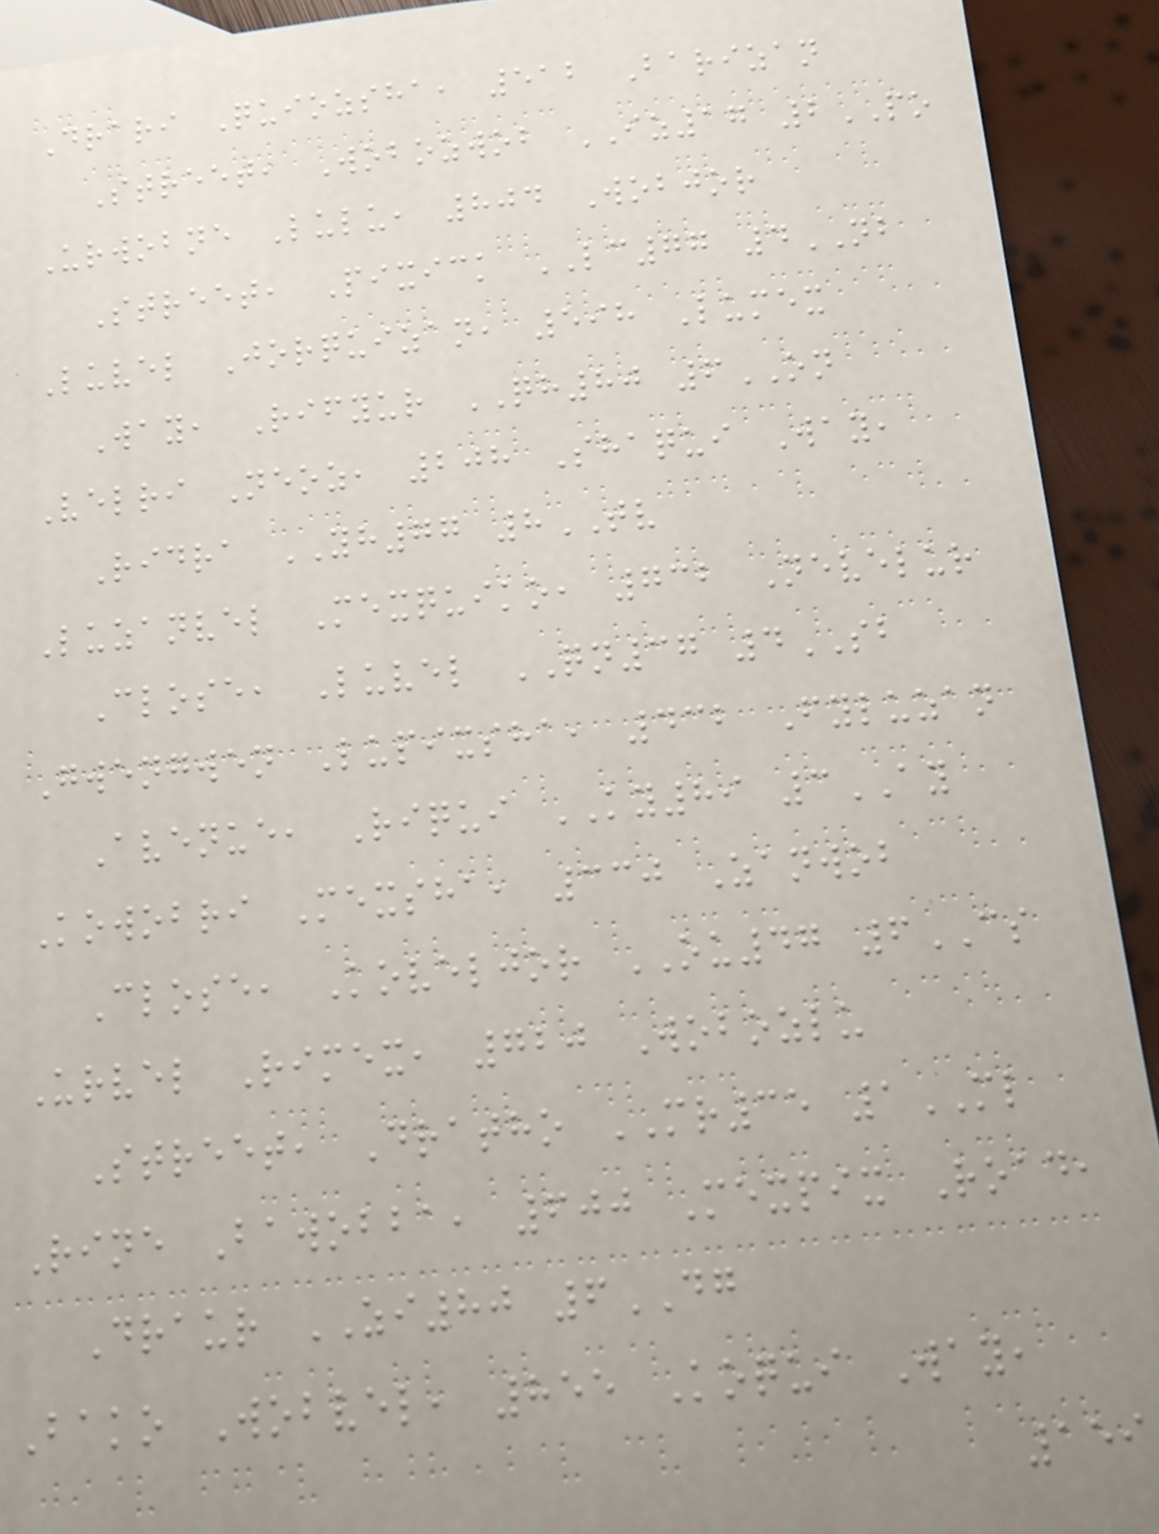Drari Quiozsha, 512 Barizan
Street, Wobozwob IZ17 2PO
Urwobne Lulu, 804 Wobjor
Street, Pixick LC77 4NB
Luvel Jorquizan, 598 Lumex
Way, Rifyur QH80 6ON
Velri Neoz, 208 Shaqui Way,
Ridra YH77 8TV
Luzanvel Mexquiko, 732 Nevelur
Close, Luvel QN37 4SB
Gwengwen Lupixsha, 432 Fyluzan
Avenue, Riqui KY89 3AY
Kowobri Mexsha, 330 Zanwob
Close, Koveljor OU47 6CS
Urvel Rimex, 720 Wobozlu
Street, Dratho MR35 1ML
Rine Bawobba, 600 Mexpix Road,
Draur ZI80 6DG
Bako Wobvel, 855 Koqui Way,
159
